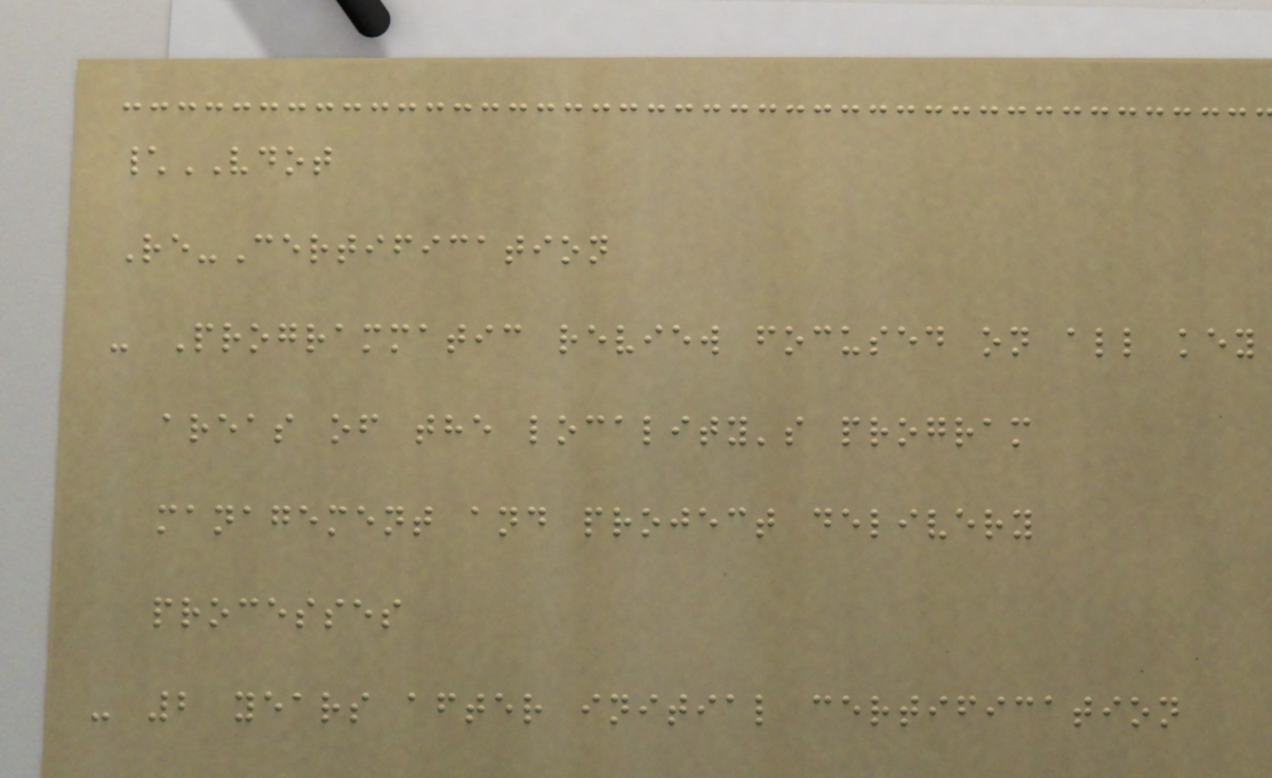\VDOT
Re-Certification
- Programmatic review focused on all key
areas of the locality's program
management and project delivery
processes
- 2 years after initial certification
